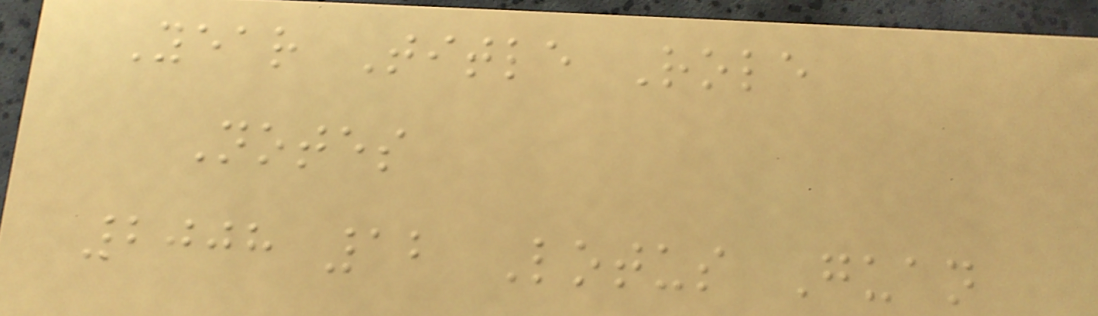Year Title Role
Notes
2008 12 Lotus Guan
